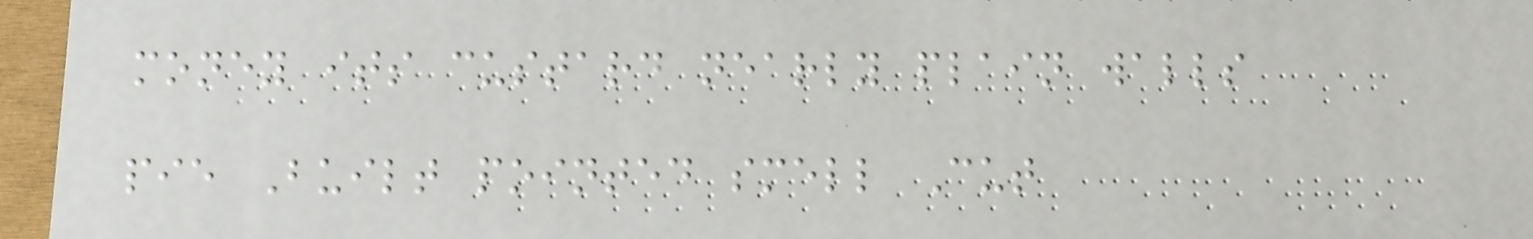money its custard nearly plain walls
pie Built pointed smell Cut
